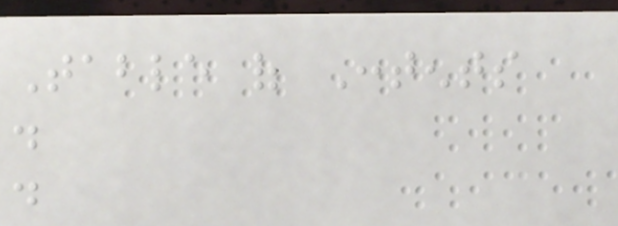Table of Contents
.
.
